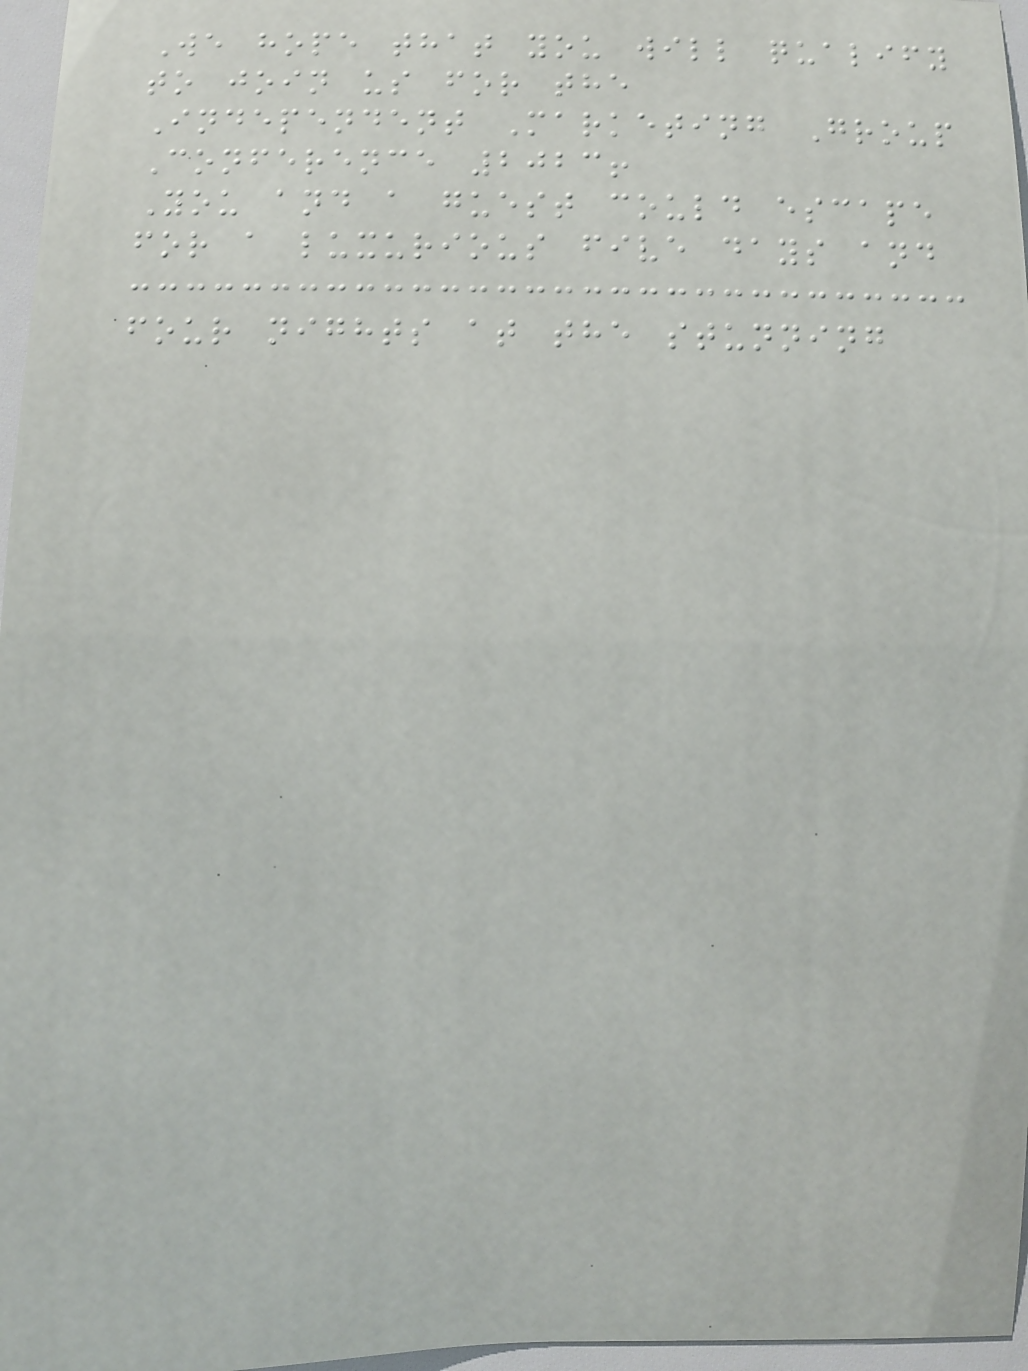We hope that you will qualify
to join us for the
Independent Marketing Group
Conference 2023!
You and a guest could escape
for a luxurious five days and
four nights at the stunning
